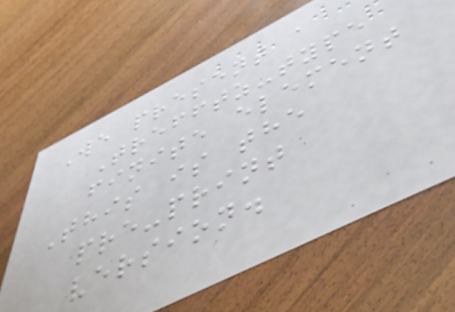We present a
Trefftz-type
finite element
This is the
pre-print
version.
